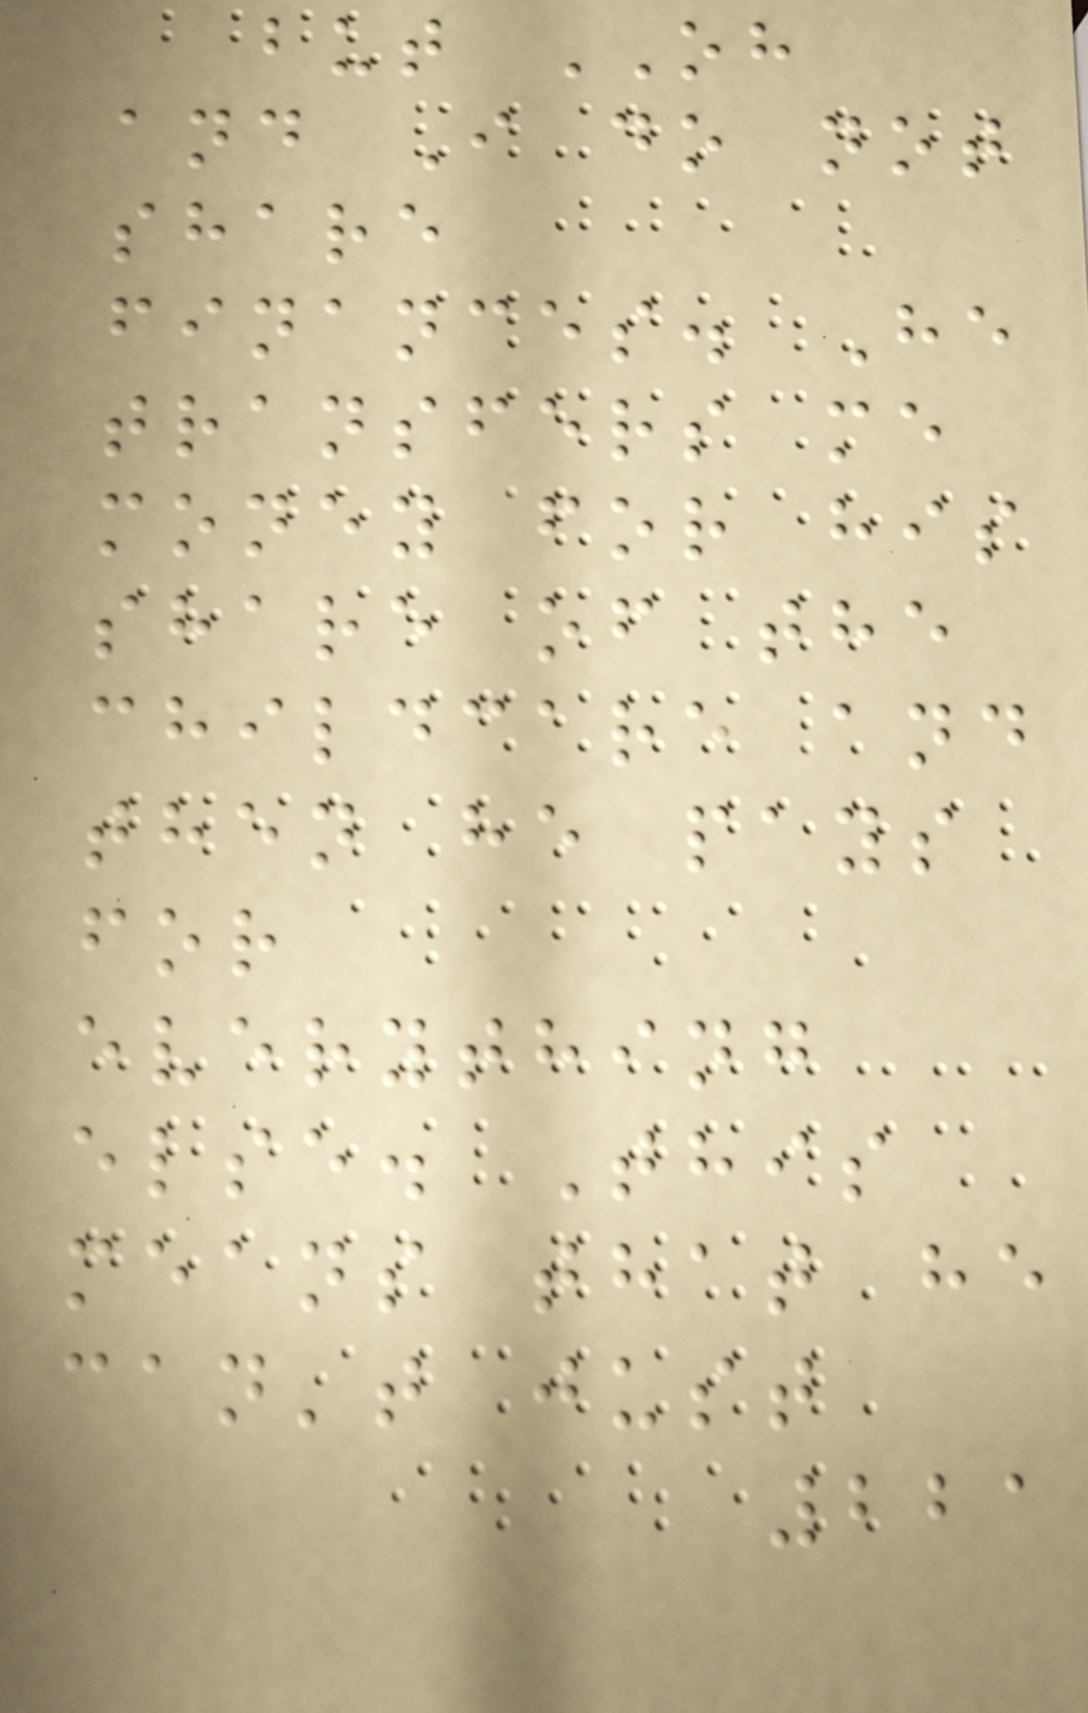but OH
and I do not
share
finances. He
transfers me
money for his
share of the
childcare and
then he pays
for
everything
else. This
means that he
can't just
221
